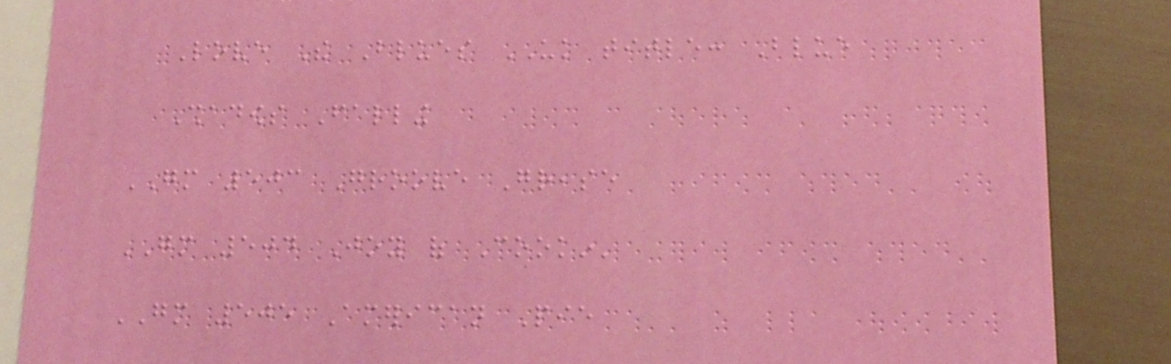Love The Blues UK title: Blue
Shadows Falling
GM 503 Groove Grease
GM 504 Joy of Cookin'
GM 505 American Pie
